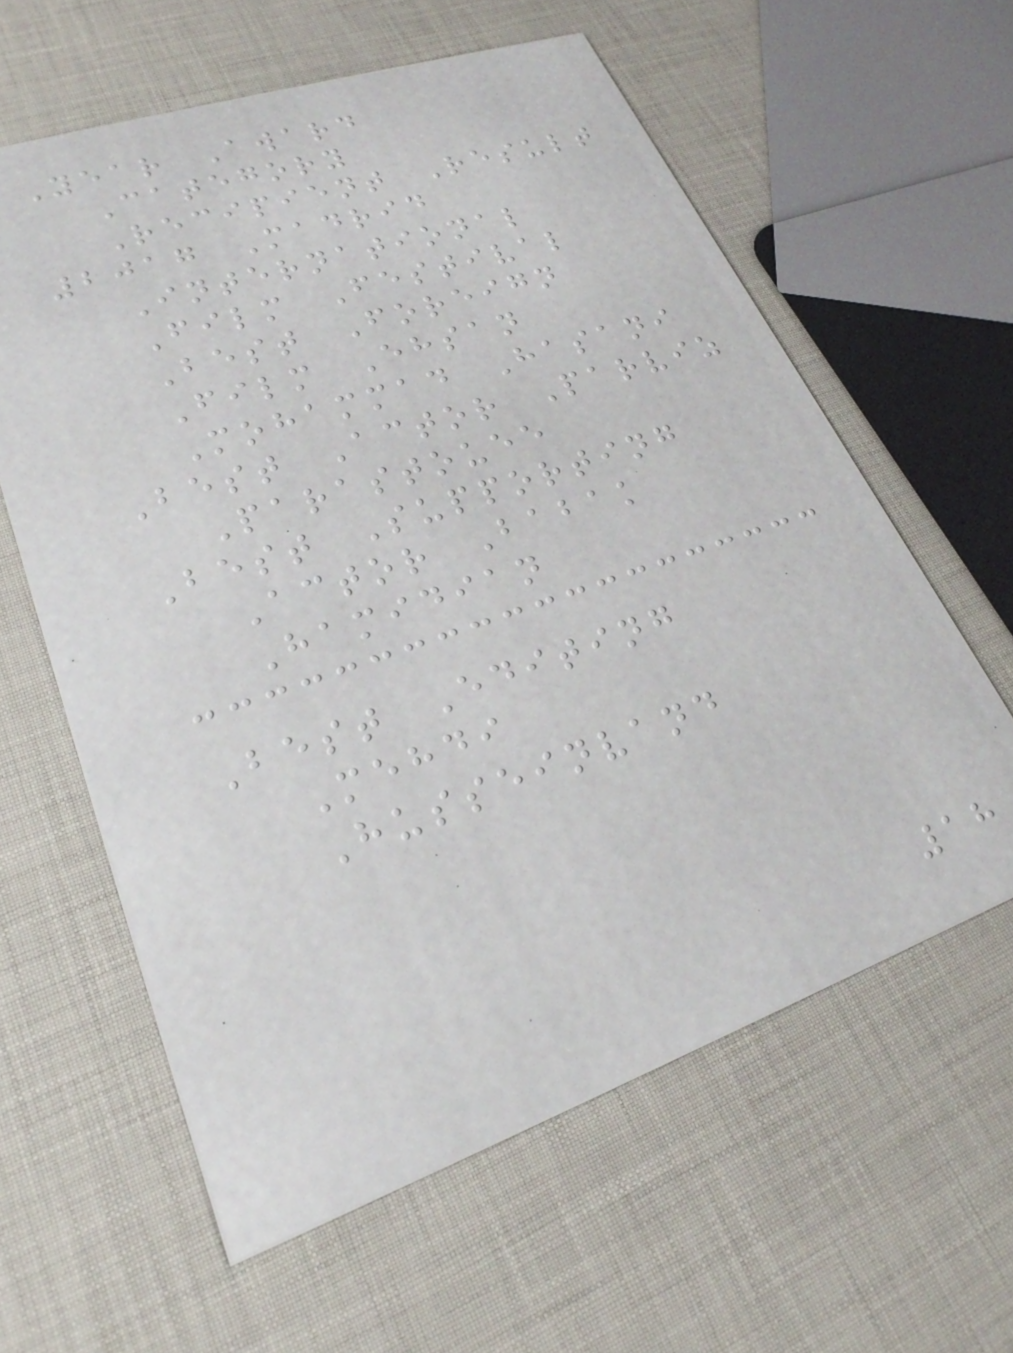Year Award
Category
Recipient Result
2017 Madrid
International
Film Festival
Best Foreign
Film Ehsan
Mohammad Hasani
Best Actor Parviz
Parastouee
Best Supporting
Actor Babak
Hamidian
Best Editing
Mehdi
Husseinvand
18
